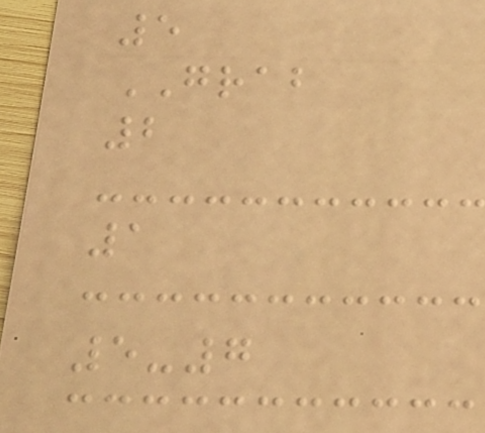5
GRAB
2
1
5-7
